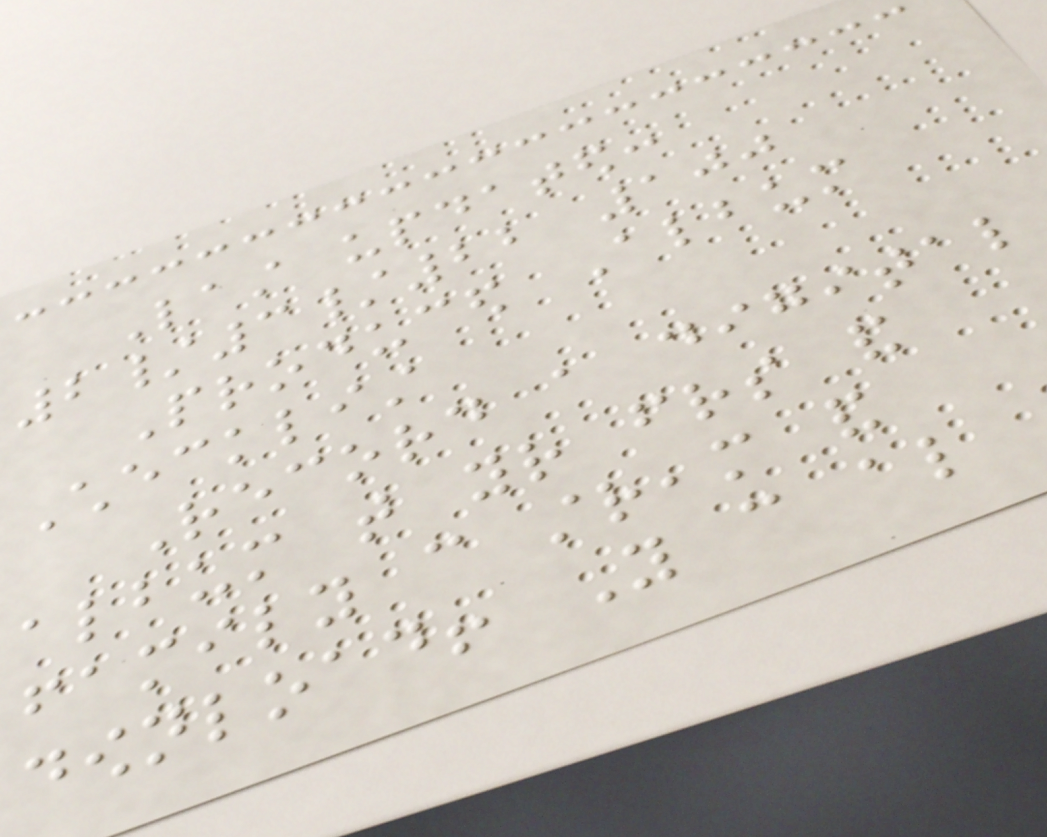Last updated:
2/3/22 100
Produced Album
Checklist
Record a digital
album that your friends and
family can stream and
download! You can also
